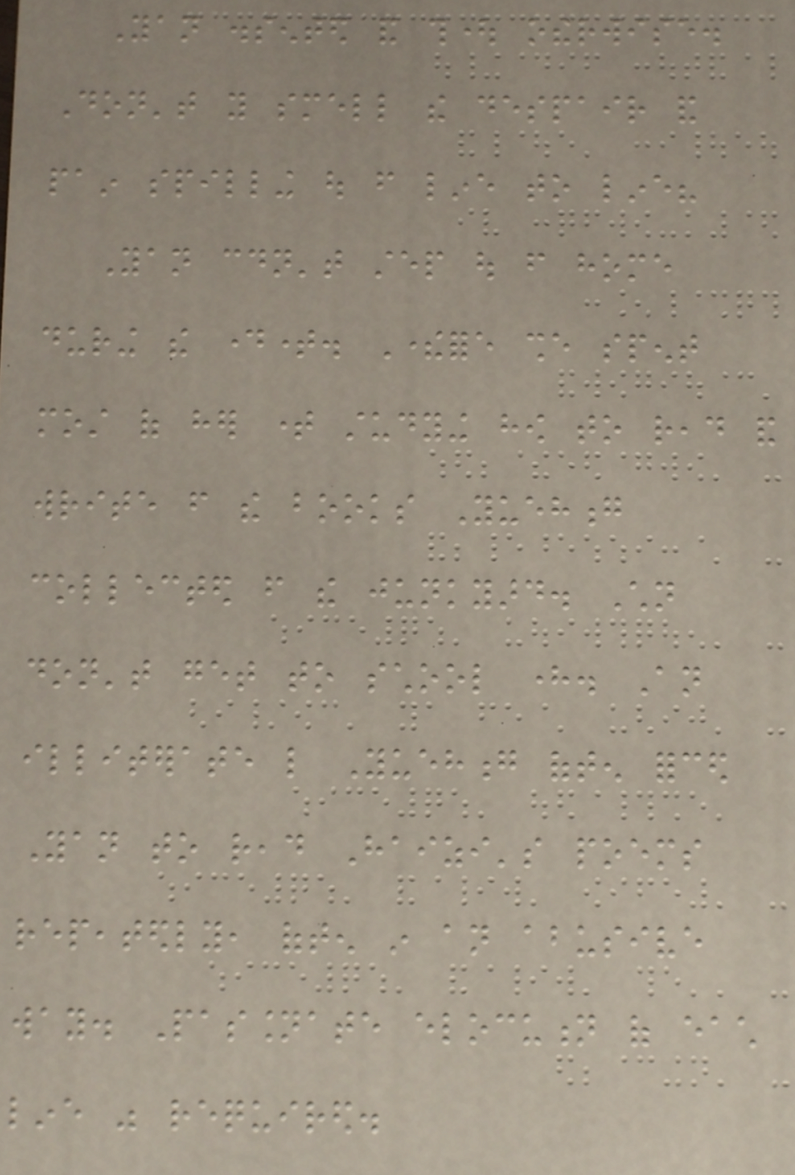Yan dissented and thought otherwise.
Don't you smell the despair and
pain spilling out from line to line?
Yan couldn't step out from home
during the daytime. Therefore she spent
most of her time studying how to read and
write from the books Yuehong
collected from the junkyard. Children
don't get to school here. An
illiterate like Yuehong often forced
Yan to read Haizi's poems
repeatedly, often in an abusive
way. Passionate elocution of each
line was required.
